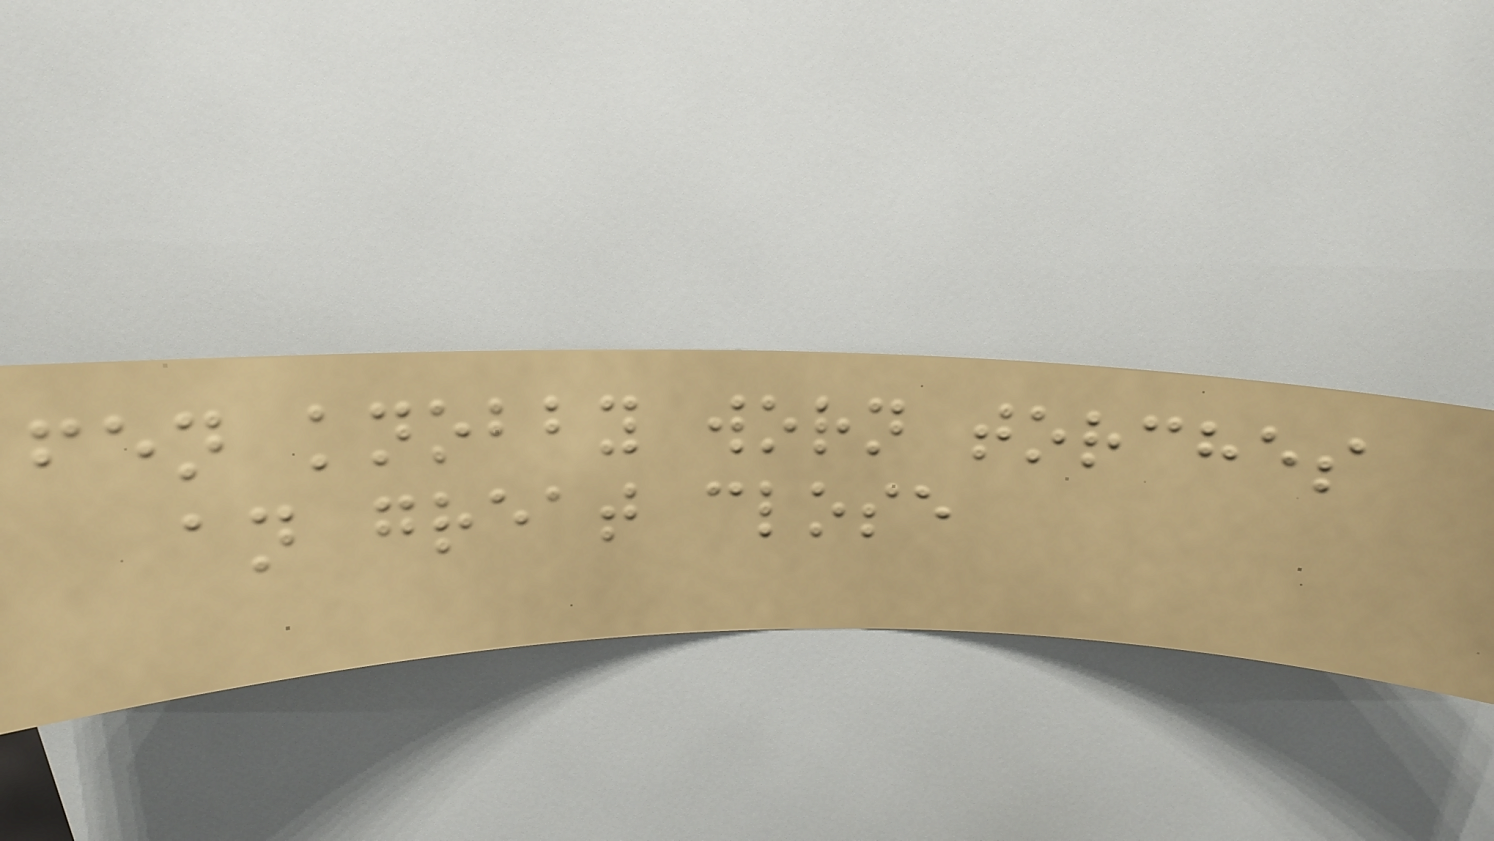fen knobby worn torches
an great close
